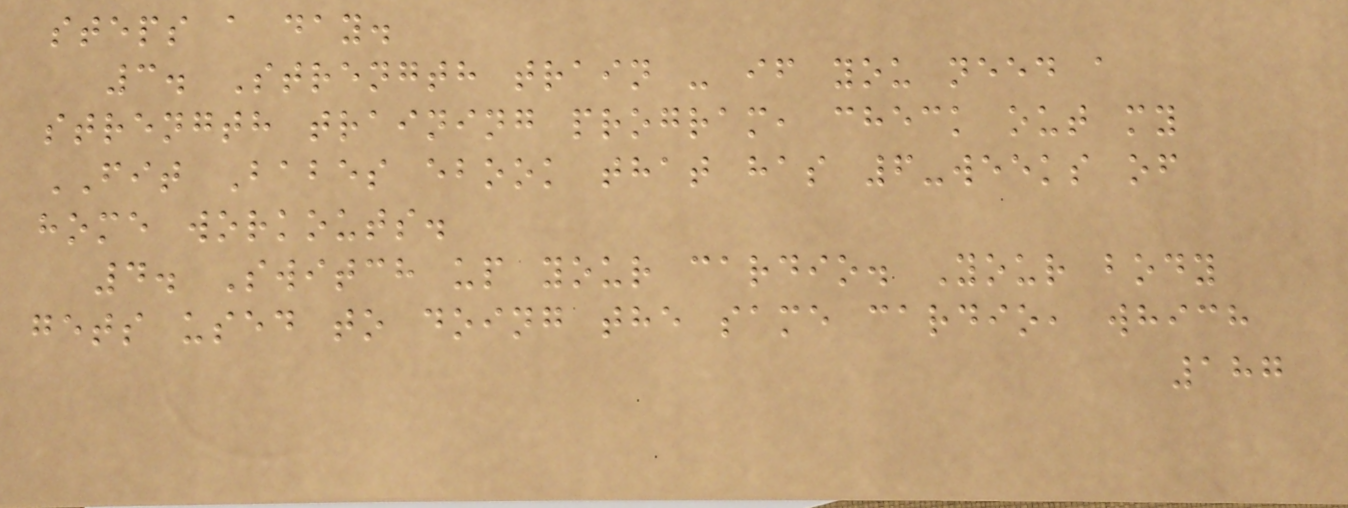steps a day.
3. Strength train - if you need a
strength training program, check out my
FIT Babes ebook that has 6-weeks of
home workouts.
4. Switch up your cardio. Your body
gets used to doing the same cardio, which
187
